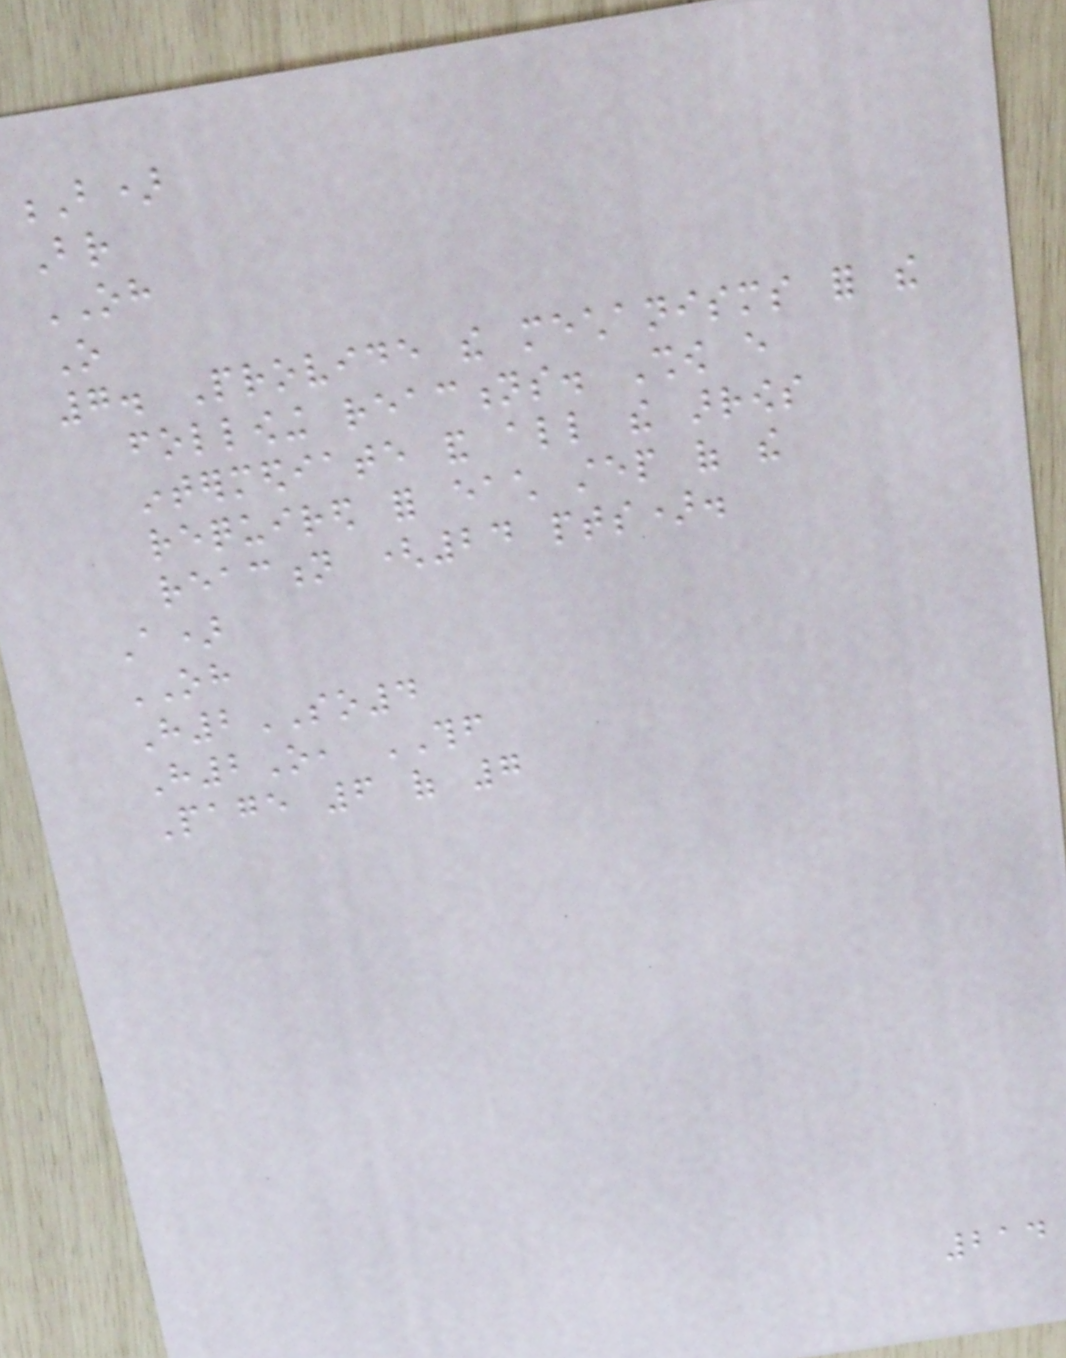B)
Br
OH
O
7. Provide the mechanisms for the
following reactions. Show every
intermediate and all the arrows
required for each step of the
reaction (24 pts).
A)
OH
H2SO4
H2O, THF
Page 6 of 7
214
